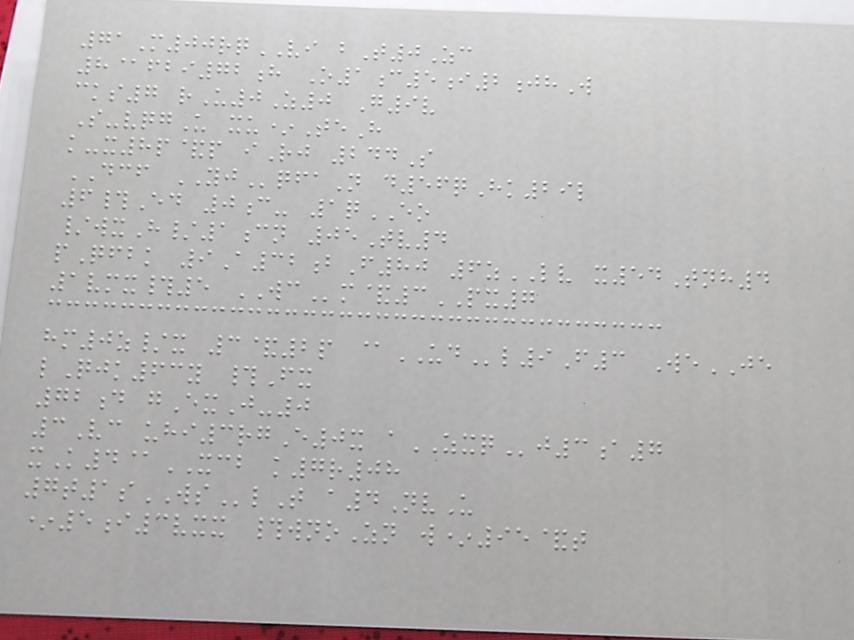71M00rqVI bT0Zc
8@fbi72h O1c5i2jhW
cks7 rU0Z0 G9v
S-vqgU xu*TeH
k-x8p&p iRj 244S
DCF YJqfaN d56qHk29l
6#Ed 0c- 1qEO
/wxH/1cn 05Tv4
pQfbk 9A32bF80 6zLV x54Tnh4
1vmx#5 WCm&3PX7
hm0z/x 3&2p @UDl9F3 WeJE
lQjk63y #Fx
72d gExJ-0
3Vc uhi3rgE0x aZXQj3a7
xK4@XCB k7r08
7t1sWSlT a4NvU
*5i3vxx #wnoZn w*95&t
